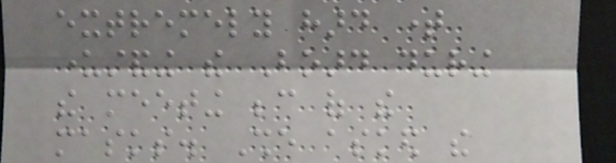extremely hard time
understanding the Board during
the meeting because of the
masks. She asked the
